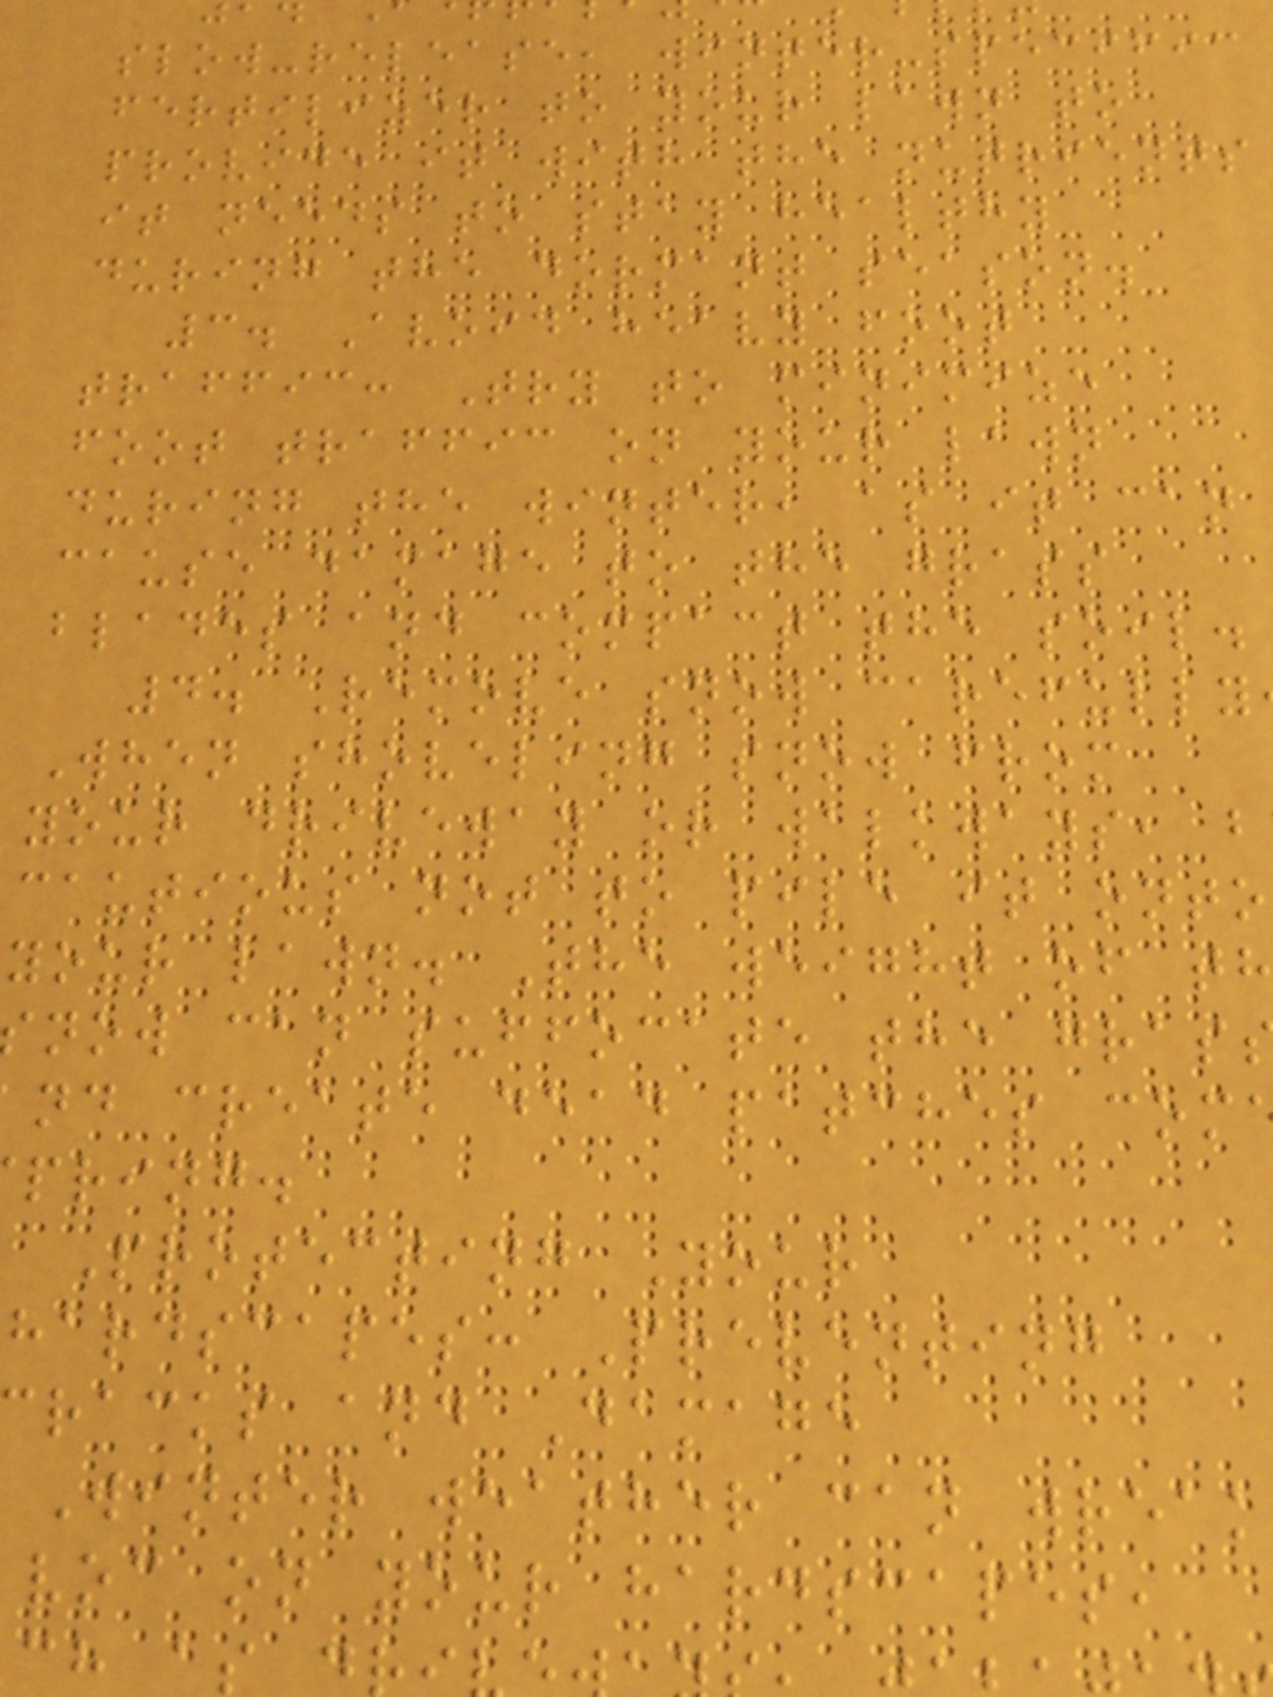slow-release, winter-specific
fertilizer to your lawn to
provide it with the nutrients
it needs to stay healthy
during the dormant season.
3. Avoid heavy foot
traffic: Try to minimize
foot traffic on your lawn
during the winter, as it can
cause damage to the grass
blades and compact the soil.
4. Remove snow carefully
When shoveling snow from
your driveway or walkways, b
cautious not to pile it onto
your lawn. The weight of th
now can suffocate the gras
nd create dead patches com
pring.
Protecting Your
hardscapes: Preventing
racks and Damage
Winter weather can wreak
voc on your hardscapes,
